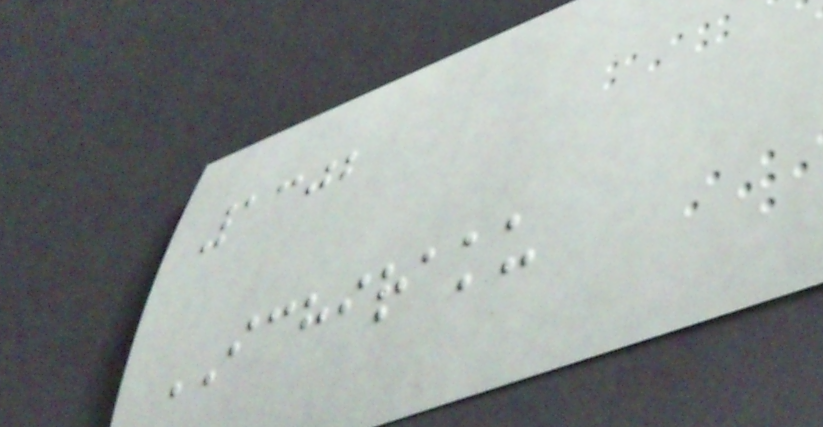1302
ICHIRAKU
